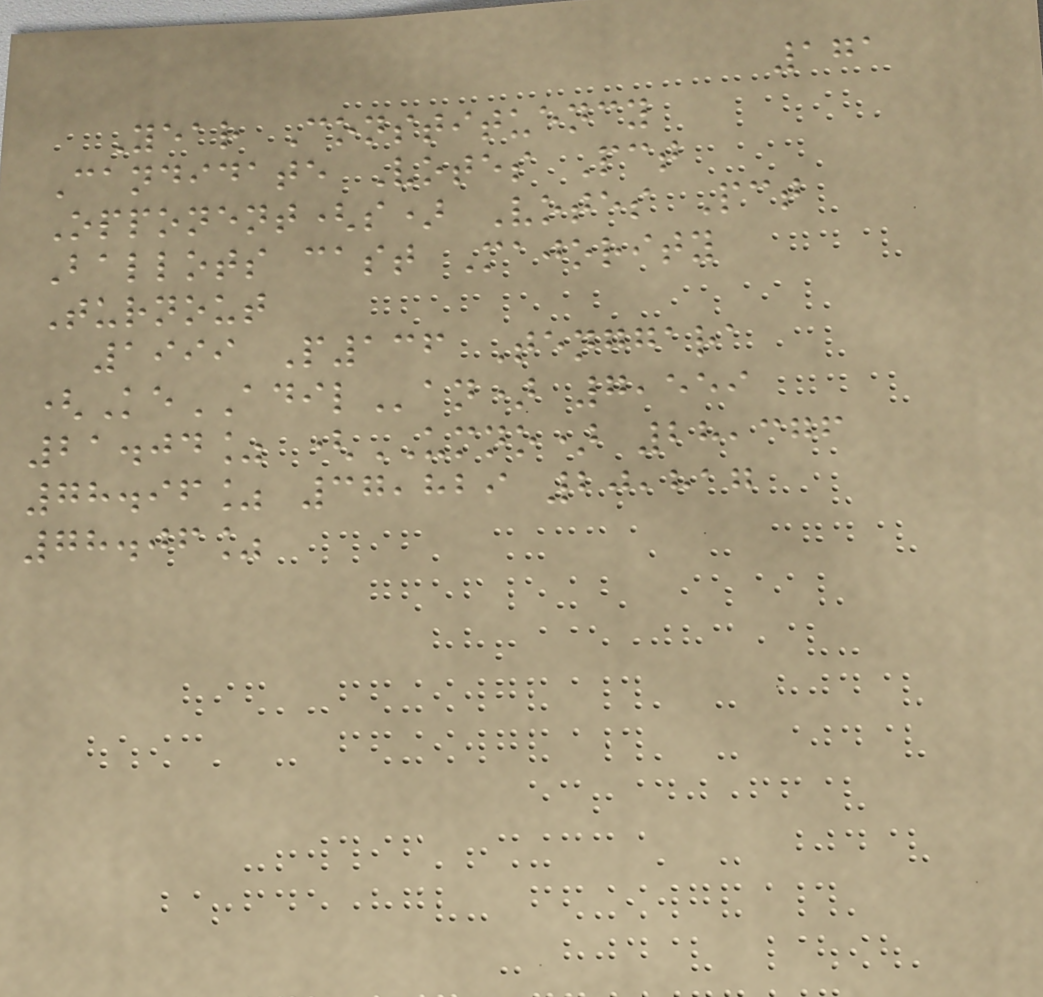171
Year Constituency
Candidate Votes Pct
Opponent(s) Votes Pct
Ballots cast Majority
Turnout
1999 P136 Tenggara
(KeADILan) 7,559
21.04% (UMNO) 28,376
78.96% 37,829 20,817
78.06%
